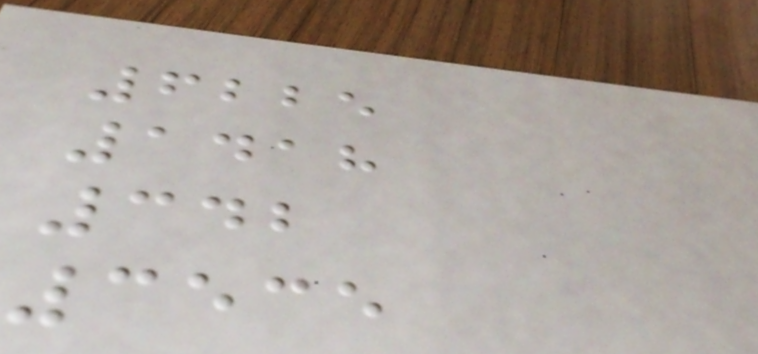6225
1418
342
3535
